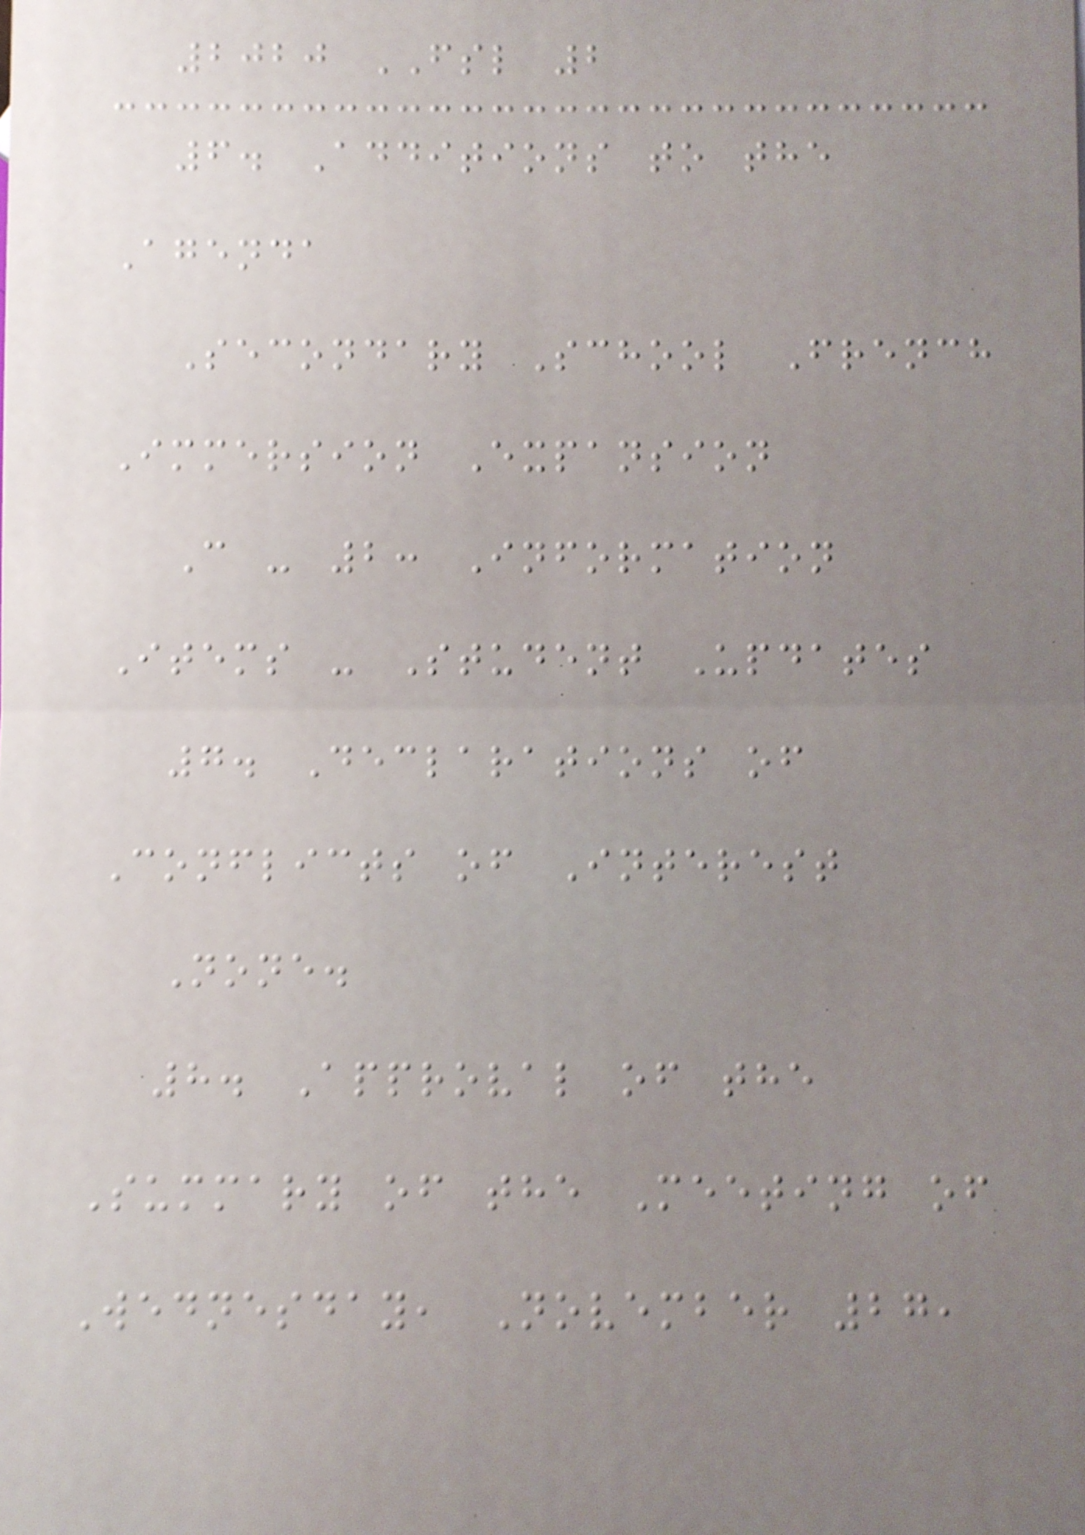2020 FSL 2
6. Additions to the
Agenda
Secondary School French
Immersion Expansion
C - 2: Information
Items - Student Updates
7. Declarations of
Conflicts of Interest
None.
8. Approval of the
Summary of the Meeting of
Wednesday, November 27,
